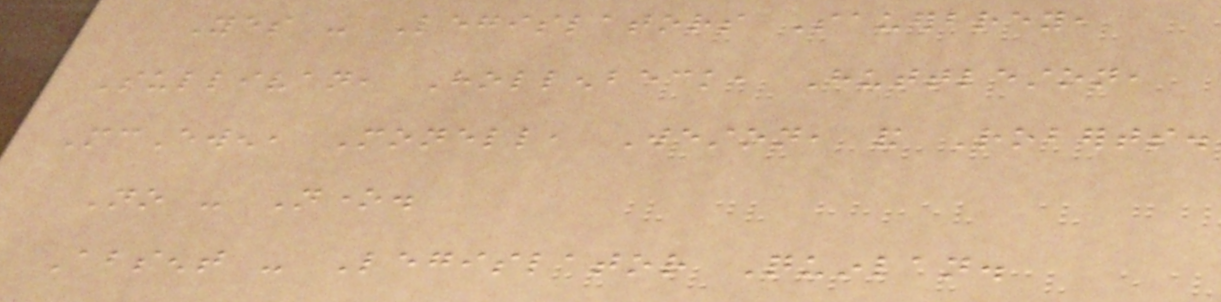Yes - Legislators Sauerbrey,
Sullivan, Hollenbeck, Huttleston,
McEwen, Monell, Weston, and Roberts.
No - None.
Absent - Legislator Quinlan.
